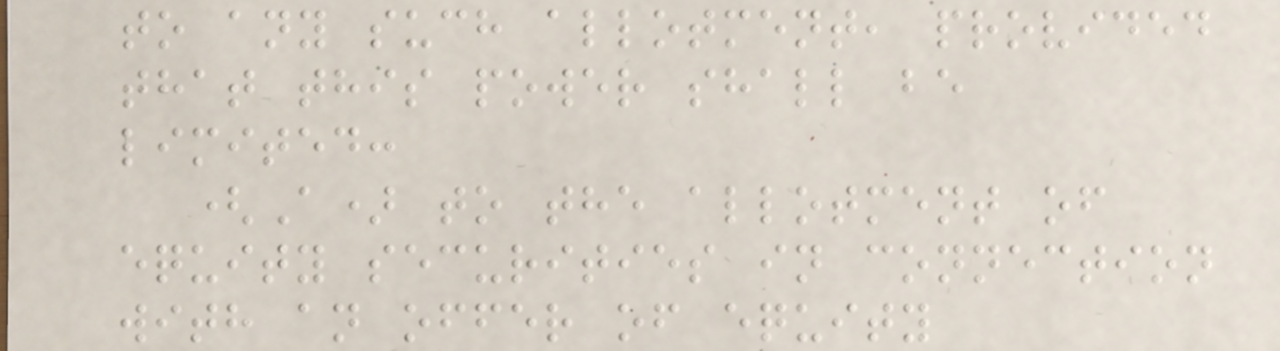to any such allotment, provided
that this power shall be
limited:
(A) to the allotment of
equity securities in connection
with an offer of equity
